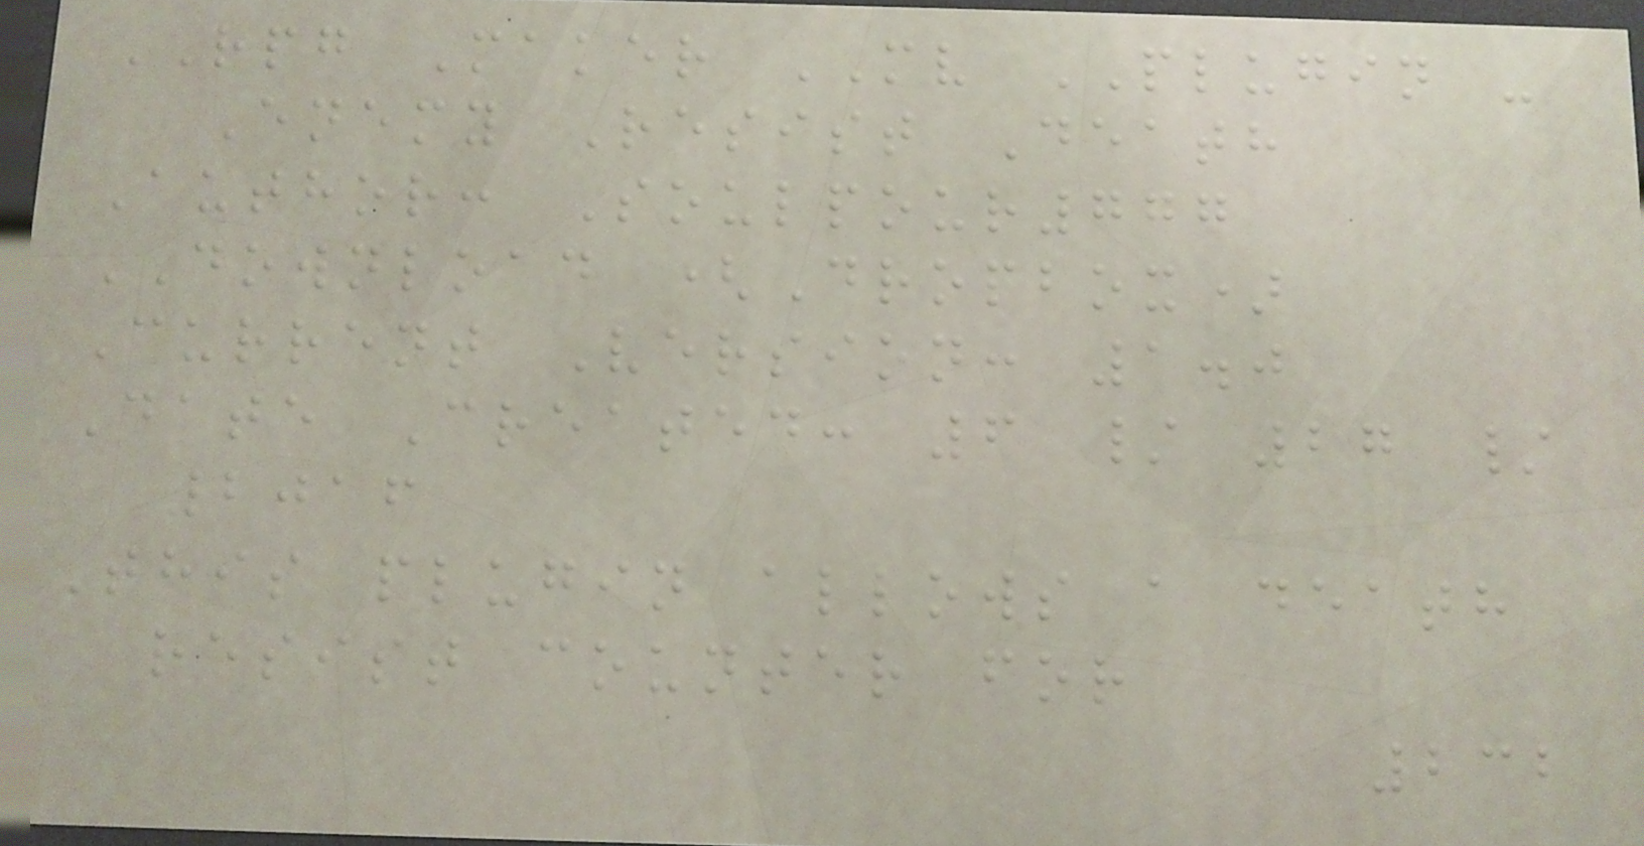RPG Maker MV PLUGIN -
Enemy Resist Death
Author: Soulpour777
DOWNLOAD (Dropbox)
Current Version: 1.0
Date Created: 6 / 27 /
2016
This plugin allows a death
resist counter for
232
